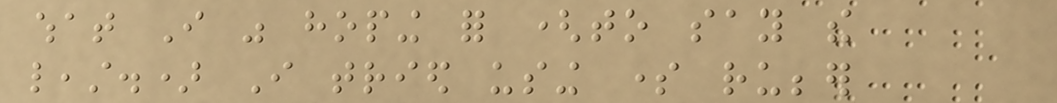what I was hoping for (to say the
least.) I tried using some rubber
